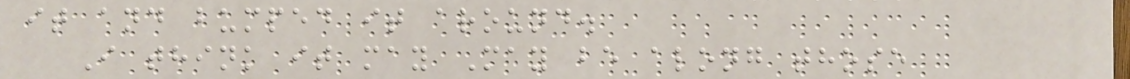it and bumped it around.
I think it may May be along those
